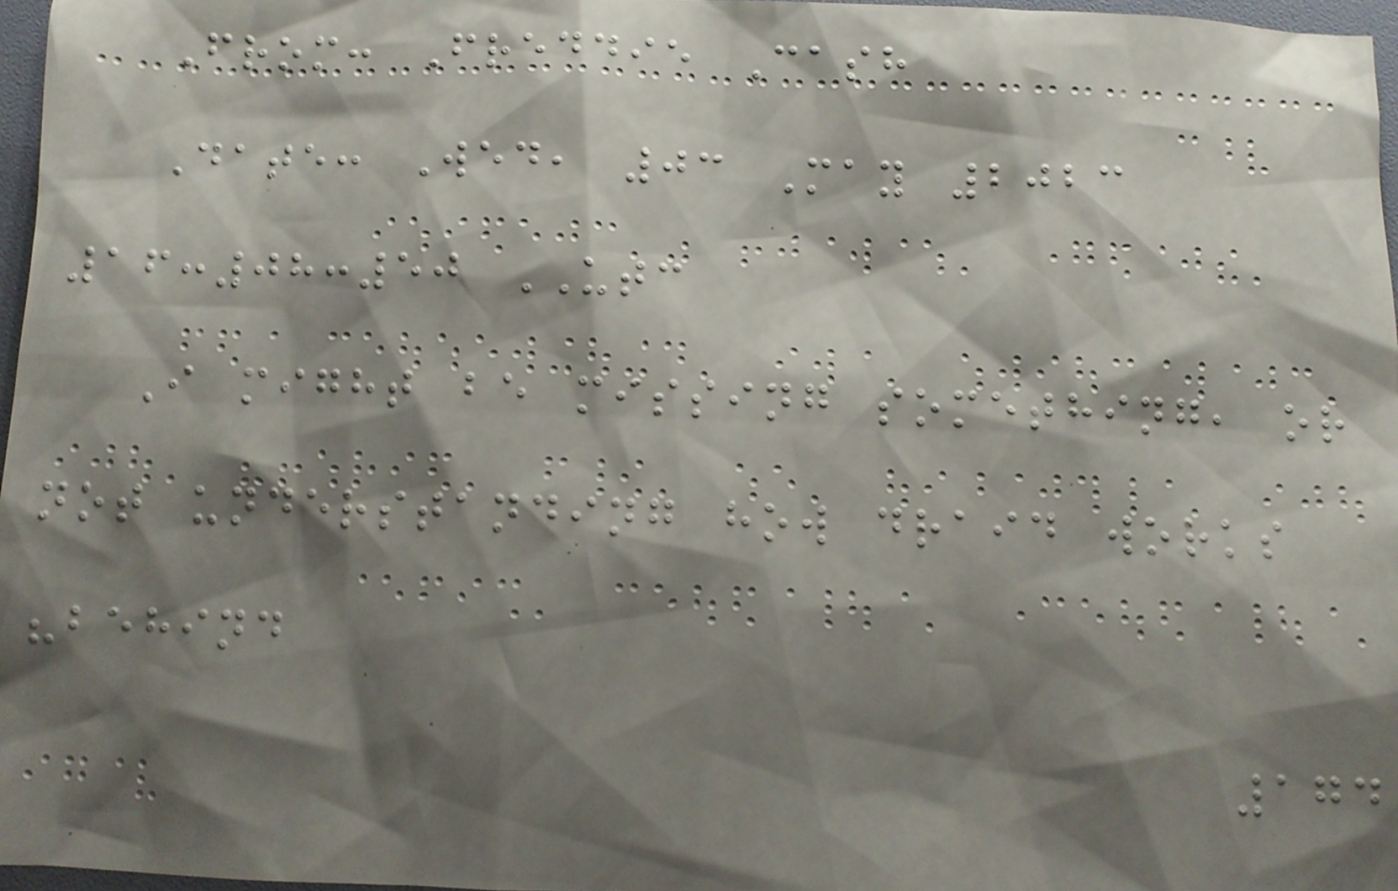From: Freddie Cash
Date: Wed, 03 May 2023
16:08:50 UTC
I might be missing something, or
not understanding how draid works
"behind
174
